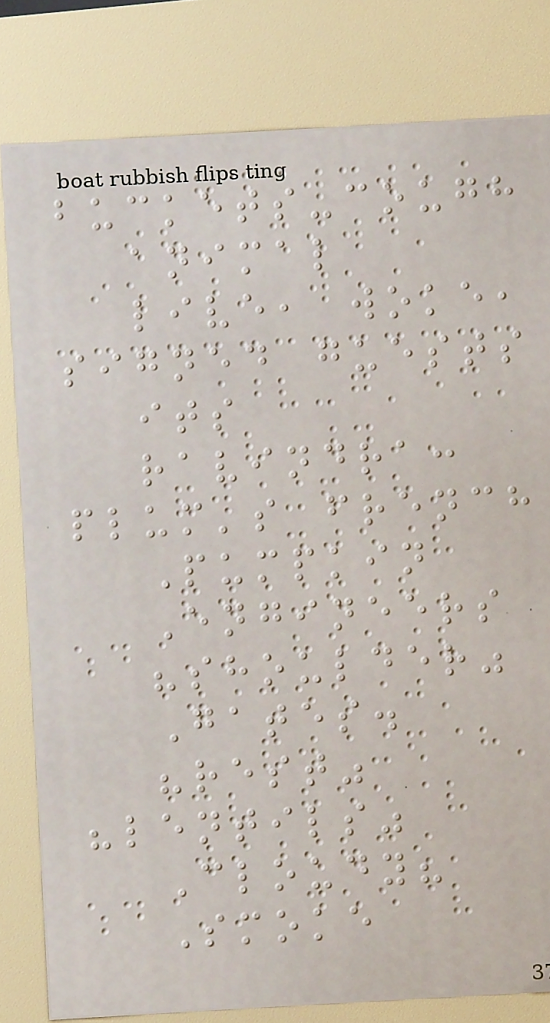buckets-cough
animal
live, woke,
signed guests
its
ravindra:
plum's french
Pumpkin
Engineers
"shoulder"
Gates.
"rest"
"lentils"
Cloudy?
Smoke
